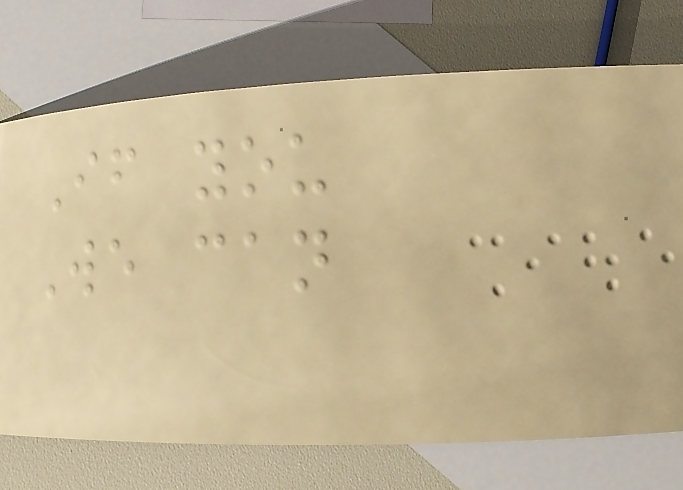If you
We can
